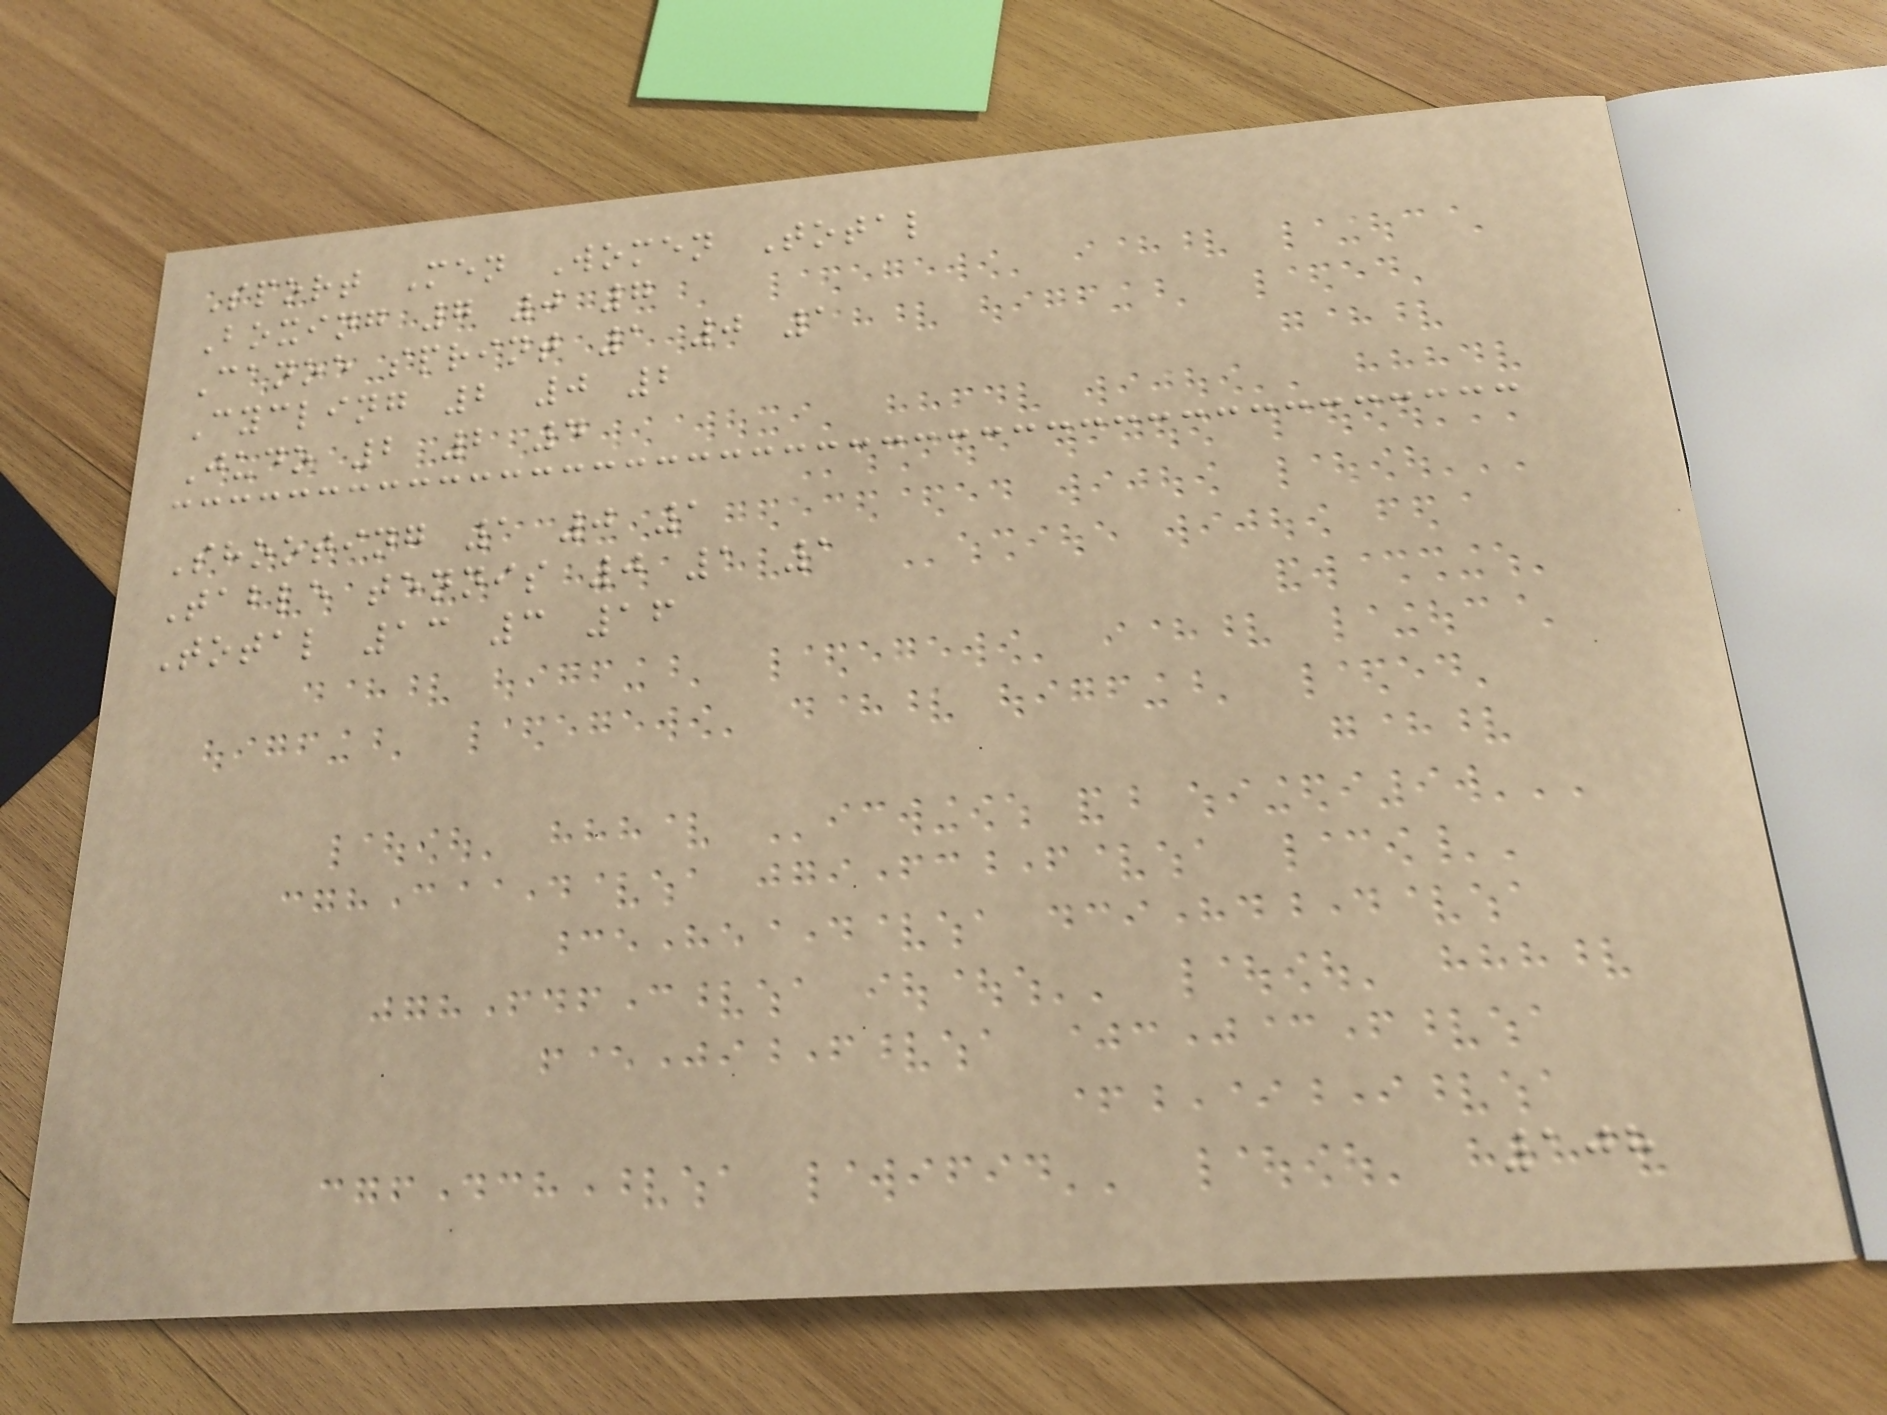Sport Men Women Total
Boxing 7 0 7
Canoe sprint 1 0 1
Cycling 2 0 2
Judo 2 2 4
Shooting 1 0 1
Table tennis 0 1 1
Total 13 3 16
108
